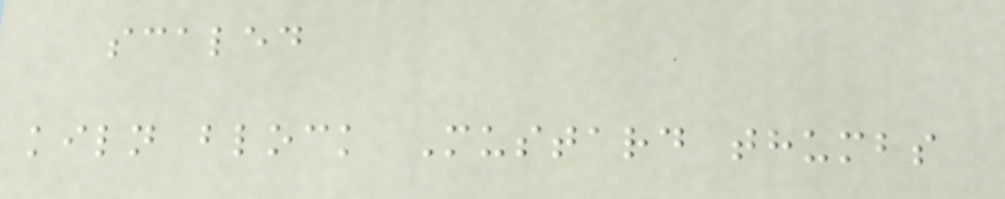scaled
kiln block Mustard thumbs
